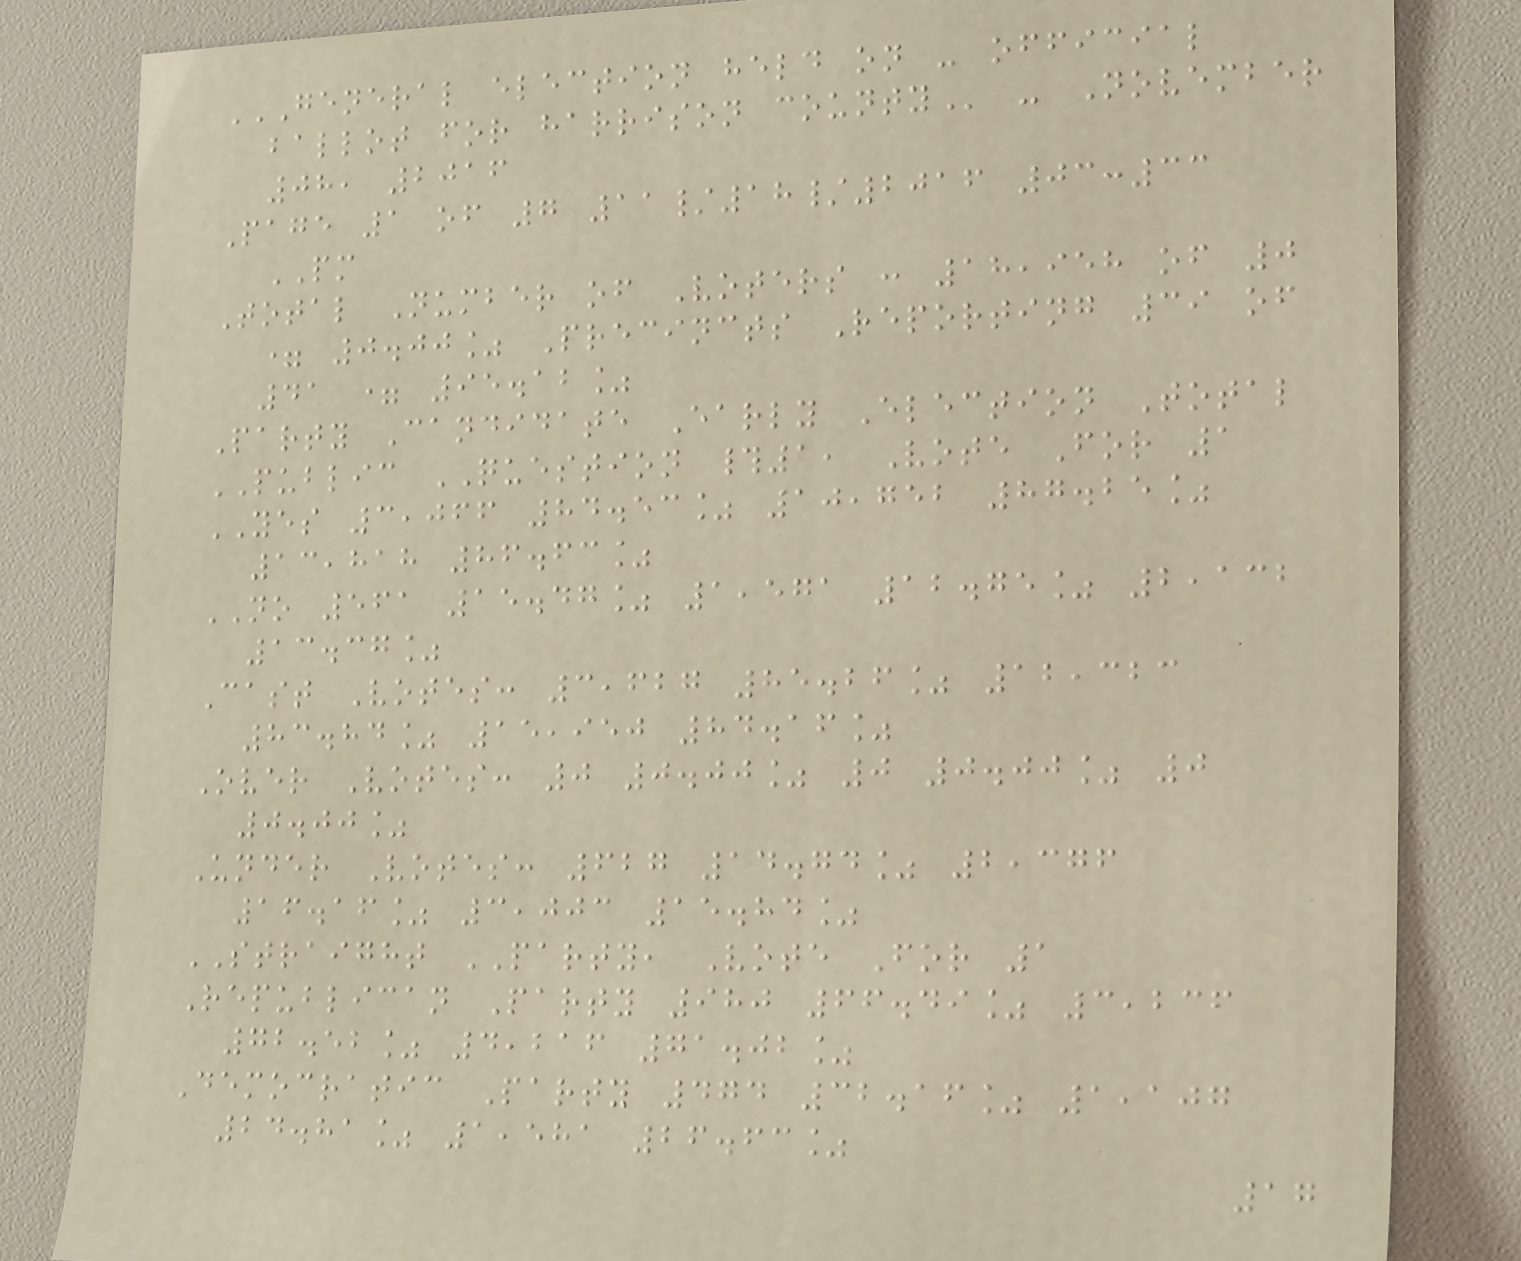GENERAL ELECTION HELD ON - OFFICIAL
BALLOT FOR HARRISON COUNTY - November
08, 2016
Page 1 of 7 11/18/2016 03:33
PM
Total Number of Voters : 18,958 of 0
= 0.00% Precincts Reporting 39 of
41 = 95.12%
Party Candidate Early Election Total
PUBLIC QUESTION #1, Vote For 1
YES 3,066 84.53% 10,752 87.25%
13,818 86.63%
NO 561 15.47% 1,571 12.75% 2,132
13.37%
Cast Votes: 3,627 85.26% 12,323
83.84% 15,950 84.16%
Over Votes: 0 0.00% 0 0.00% 0
0.00%
Under Votes: 627 14.74% 2,376
16.16% 3,003 15.84%
STRAIGHT PARTY, Vote For 1
Republican Party 980 66.49% 3,236
72.52% 4,216 71.02%
Democratic Party 474 32.16% 1,107
24.81% 1,581 26.63%
17
